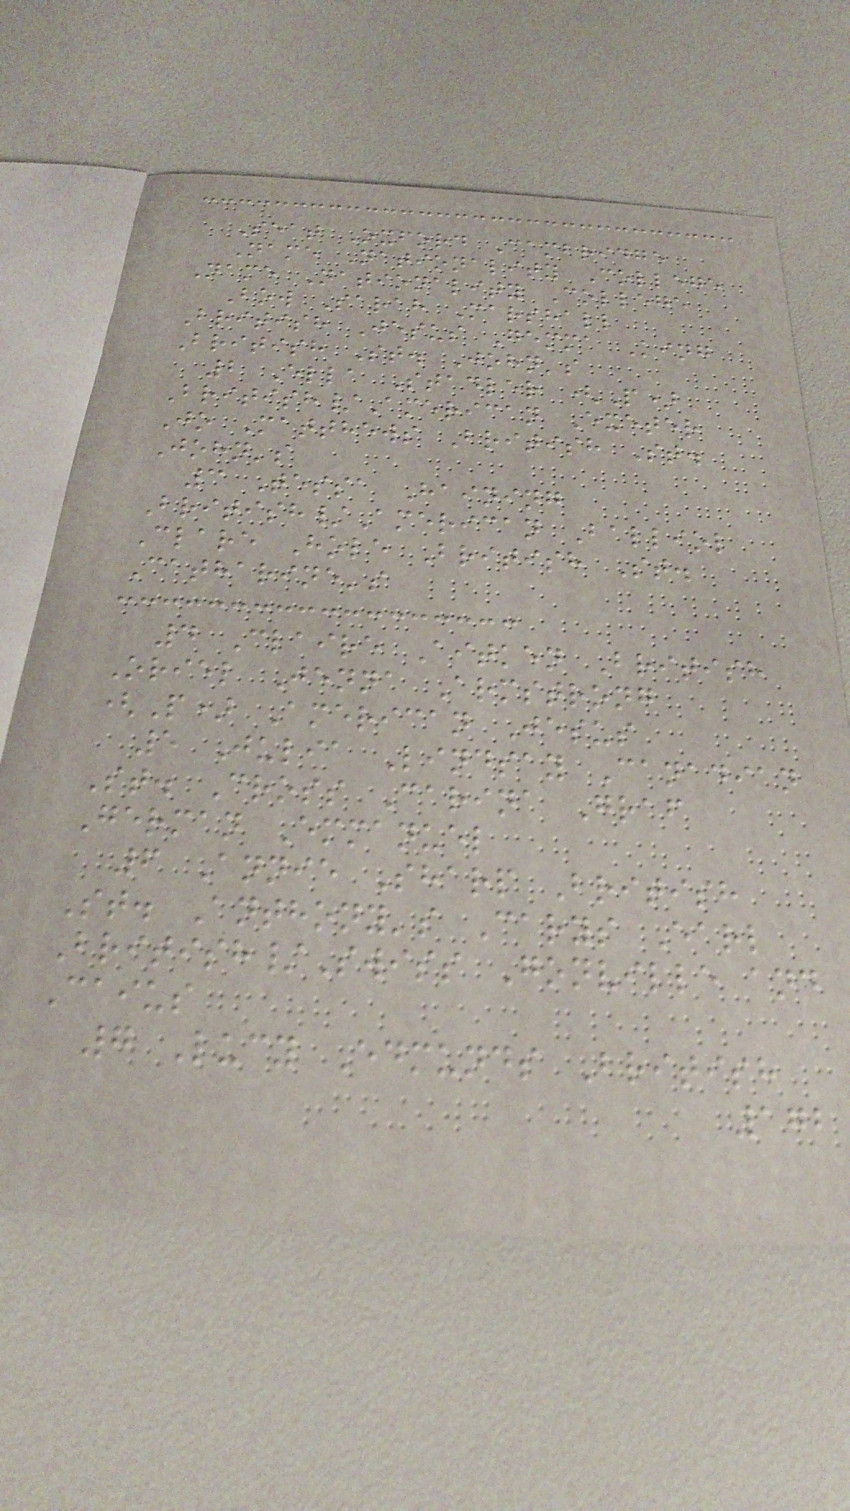Seat Oxford Cambridge
Name Nationality College
Name Nationality College
Bow Sarah Marshall
British Jesus Gemma King
British St. John's
2 Ella Stadler (P)
British/American Exeter
Jo Matthews British St.
John's
3 Tessa Haining
British/American Balliol
Clare Hole British St.
Catharine's
4 Claire Aitken British
Oriel Jenna Armstrong
(P) American Jesus
5 Julia Lindsay Canadian
St. Cross Carina Graf
German Emmanuel
6 Annie Sharp British
St. Anthony's Carys Earl
British/Swiss Gonville and
Caius
7 Lucy Edmunds British
172
